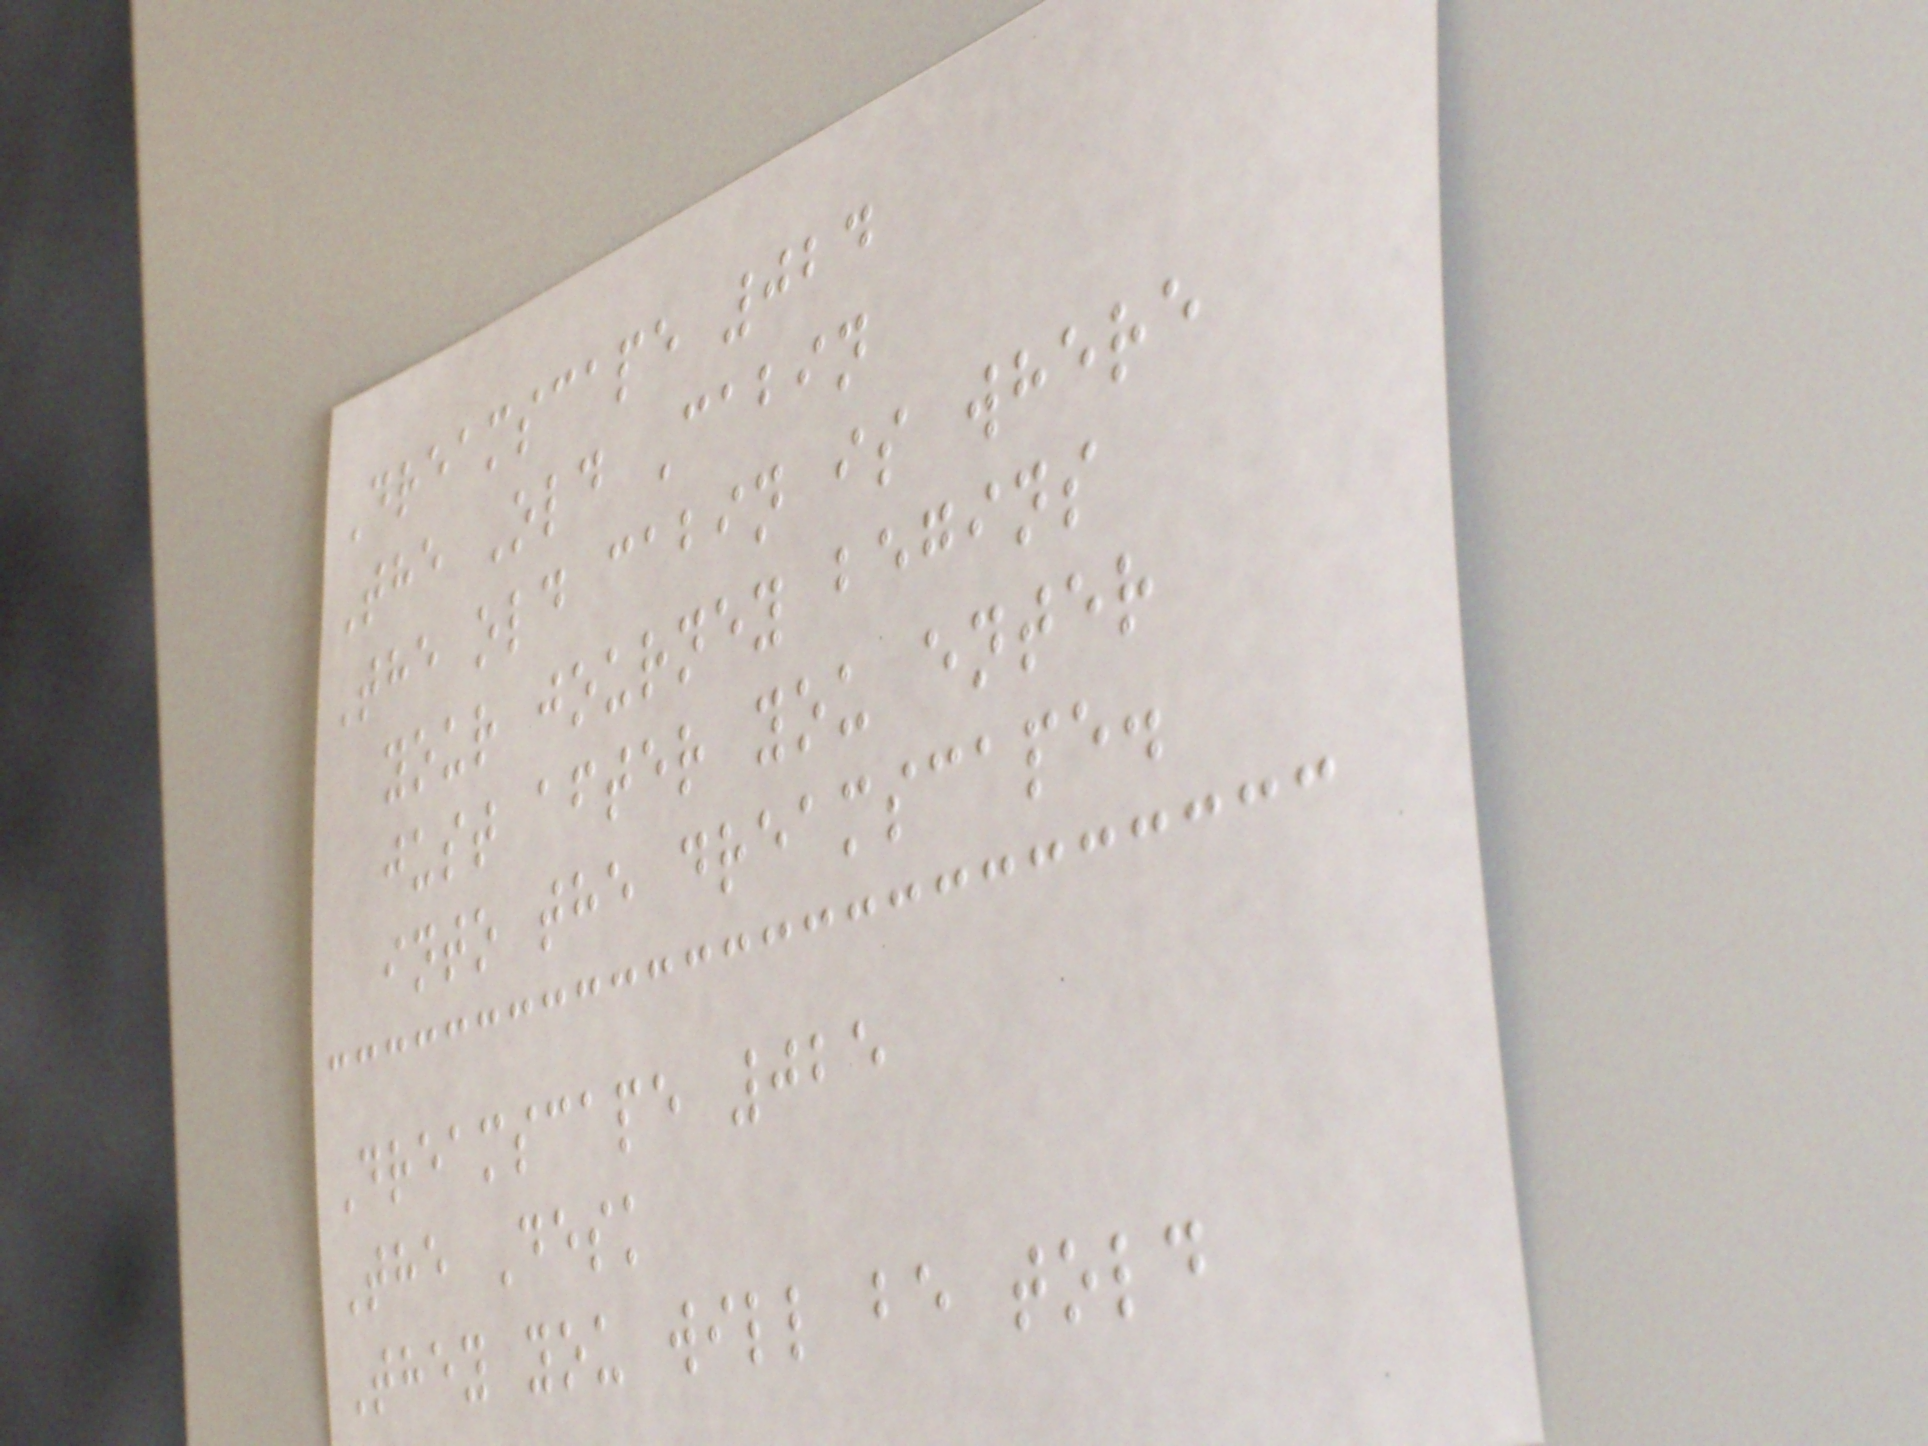Dreamscape 024
The Old Cabin
The old cabin is where
your journey begins
just after you enter
into the dreamscape.
Dreamscape 025
The Desk
They you will be told
